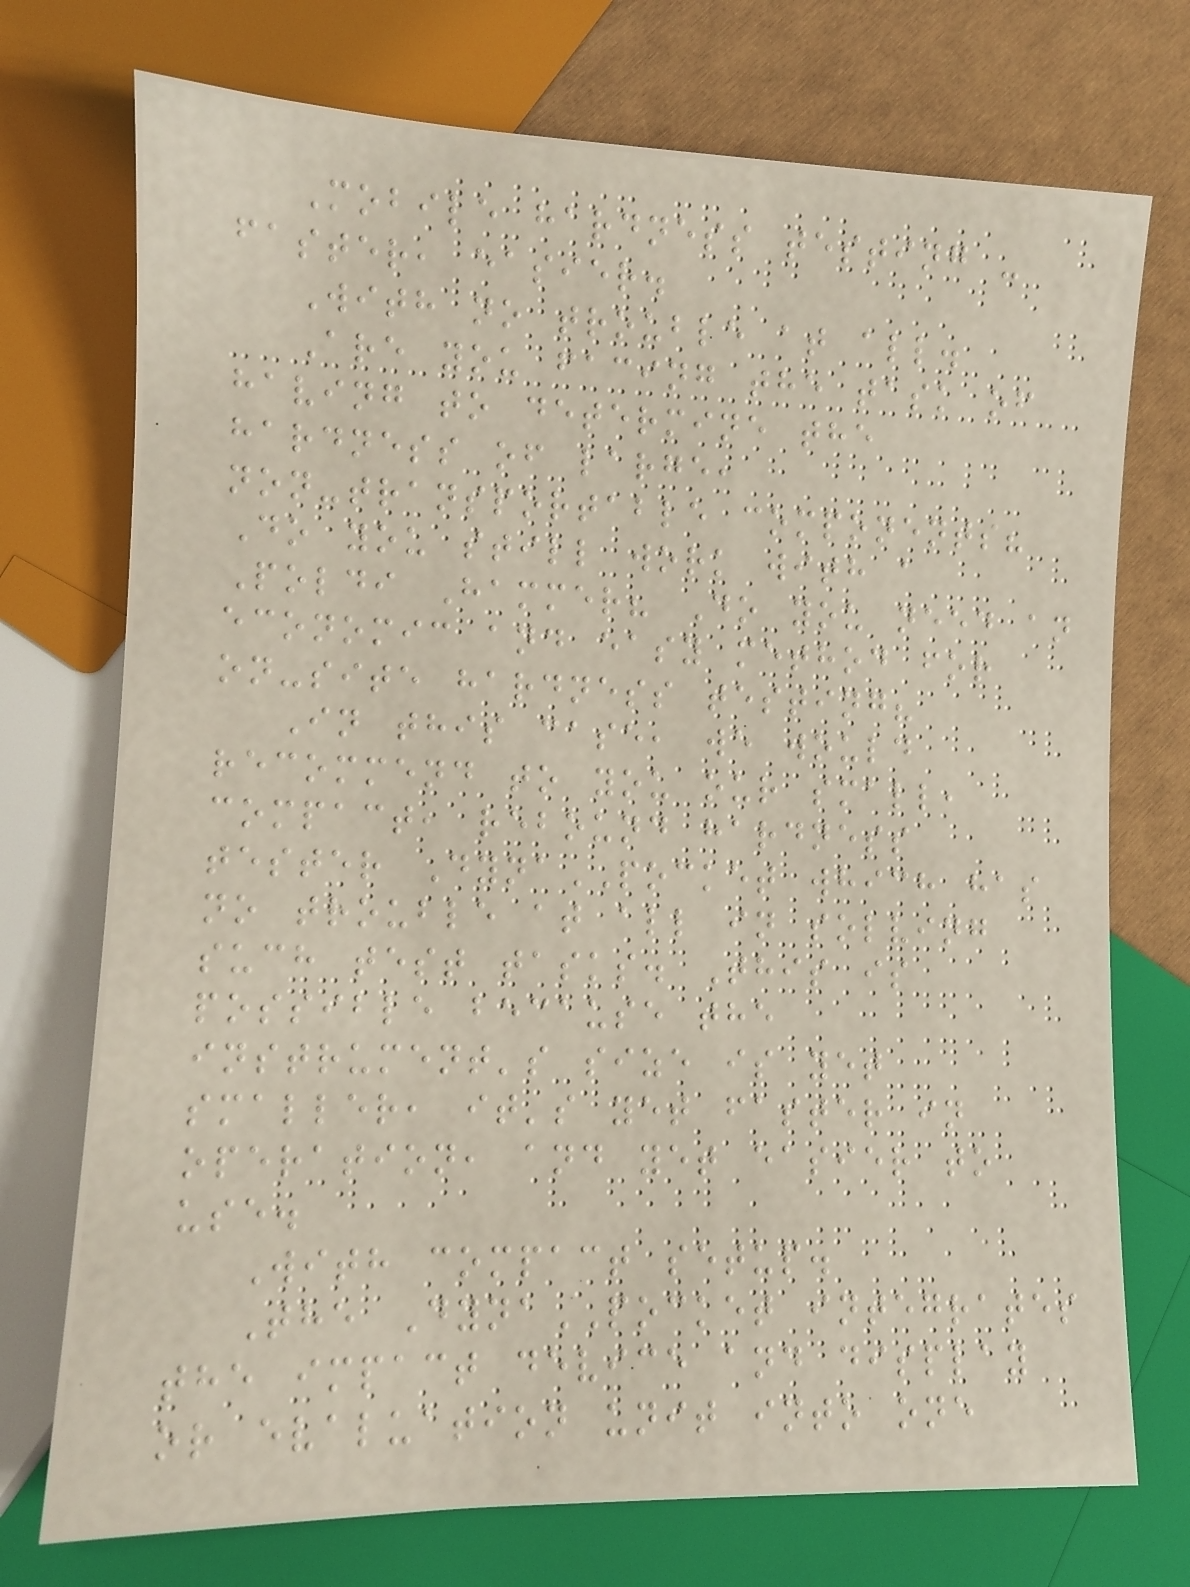Mobile hardness testing -
faster, easier.
With no trouble at all.
Are you facing the task of
having to determine the
hardness of large,
non-transportable components?
Do you still work with a
Poldi Hammer? Do you need an
economic and easy method for
on-site hardness testing?
In this case, we would
recommend to you our small,
compact, rebound hardness
tester DynaPOCKET which has
no trouble at all in solving
such test tasks. This is
possible because the
instrument's size is yet
smaller, it's yet faster in
operation, and yet easier to
use.
With compact setup.
The DynaPOCKET integrates
the impact device and display
or evaluation unit into one
